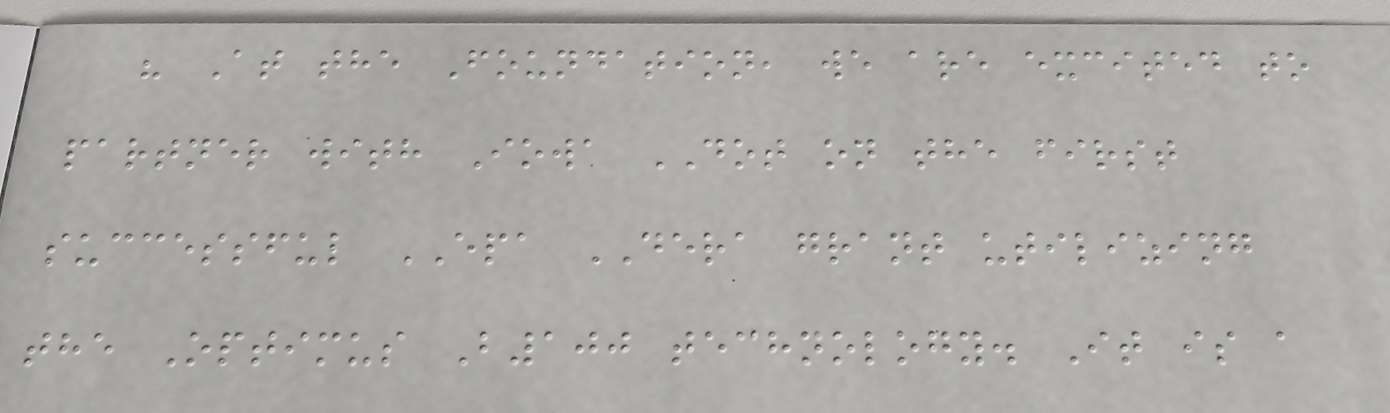" At the Foundation, we are excited to
partner with Iowa DOT on the first
successful EPA DERA grant utilizing
the Optimus B100 technology. It is a
